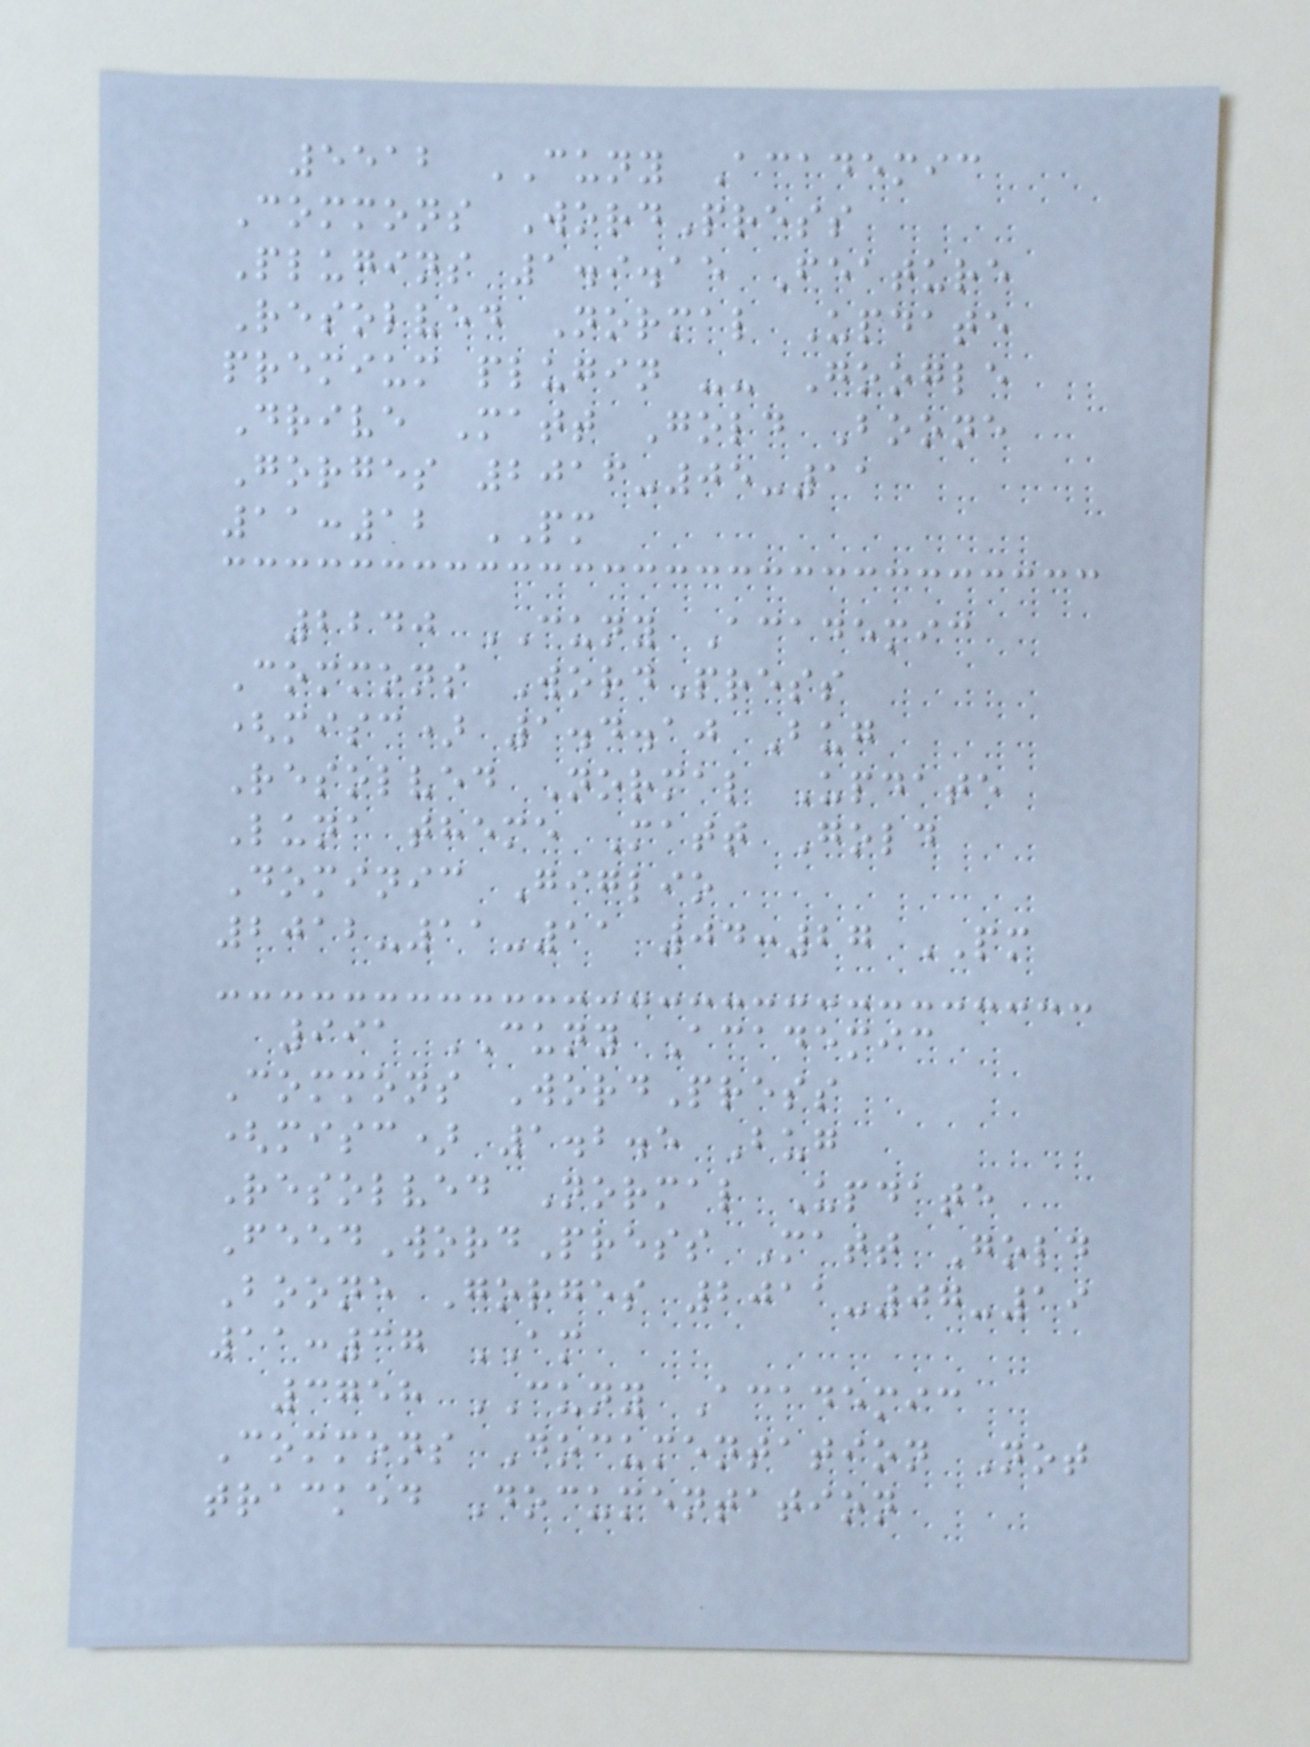5512 CUNY Academic
Commons WordPress
Plugins 1.9.15 Feature
Resolved Normal Update
premium plugin -- Google
Drive Matt Gold Boone
Gorges 2016-05-11
11:12 PM
2240 CUNY Academic
Commons WordPress
(misc) 1.4.10 Bug
Resolved Normal Update
Luna theme Matt Gold
Dominic Giglio
2012-11-11 04:27 PM
991 CUNY Academic
Commons WordPress
(misc) 1.2.5 Bug
Resolved Normal Update
FeedWordPress Matt Gold
Boone Gorges 2011-07-19
11:37 AM
3758 CUNY Academic
Commons Documentation Not
tracked Documentation
